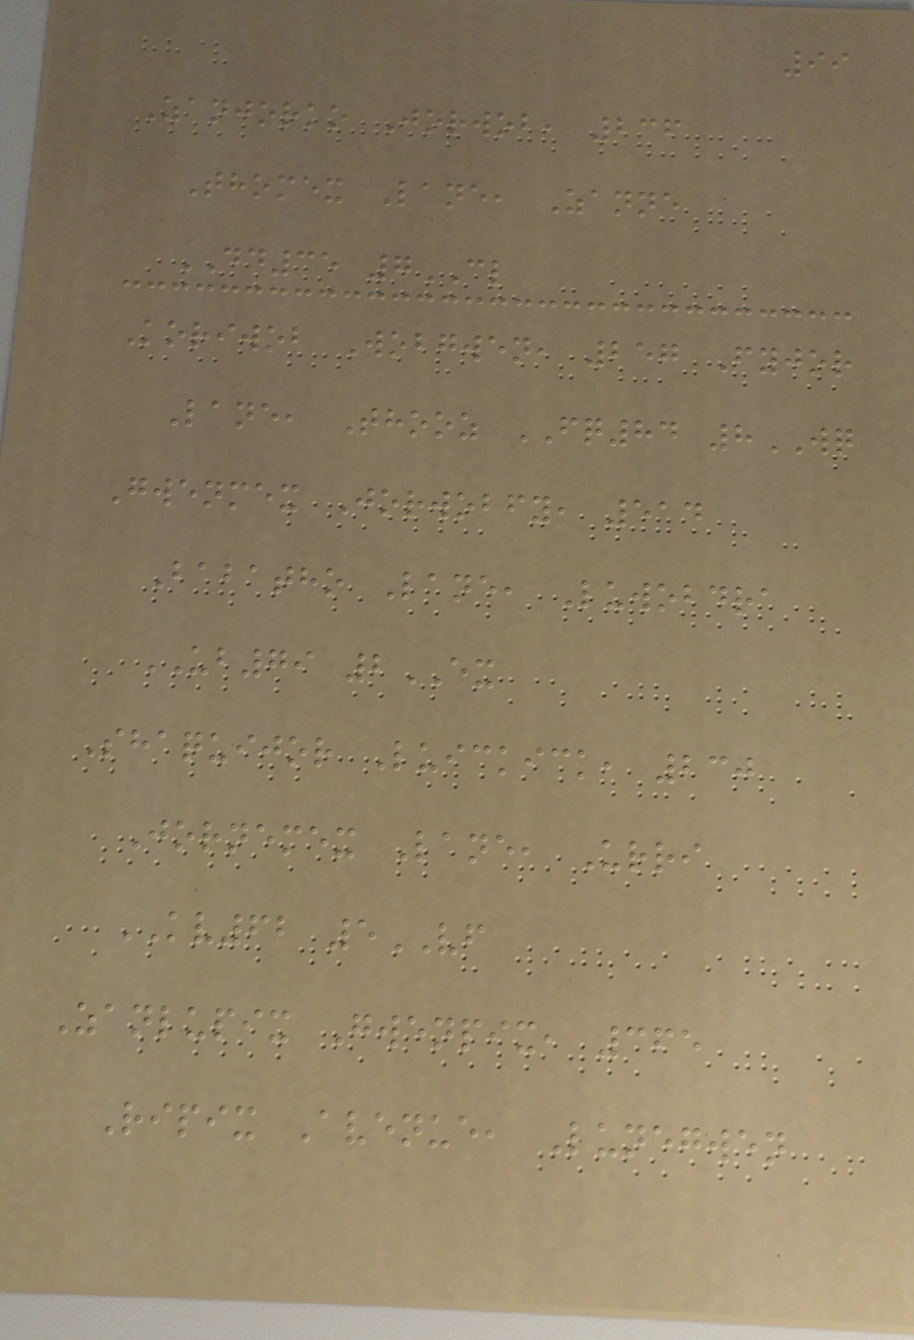99
Zanjorko Jorwob, 236
Thomex Lane, Zanne
DD35 7CL
Koriwob Wobgwen, 257 Fyjor
Lane, Thooz FQ84 8WQ
Gwenmex Jorwobfy, 514
Babatho Lane, Luwobdra
UB79 2EX
Shaquijor Luickick, 230
Jornemex Lane, Urri
KV62 5VF
Zanlupix Gwenpix, 365
Ripix Avenue, Lunegwen
